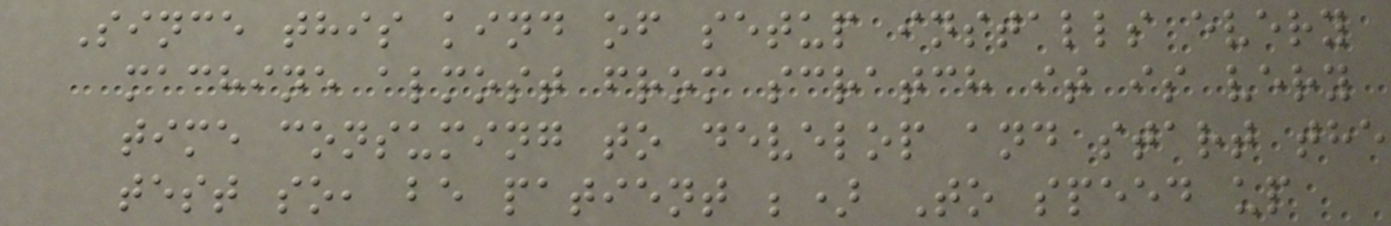Since this kind of setup installs every
machine almost from scratch it is very
time consuming to develop and start the
test so, be patient ;) To speed up
